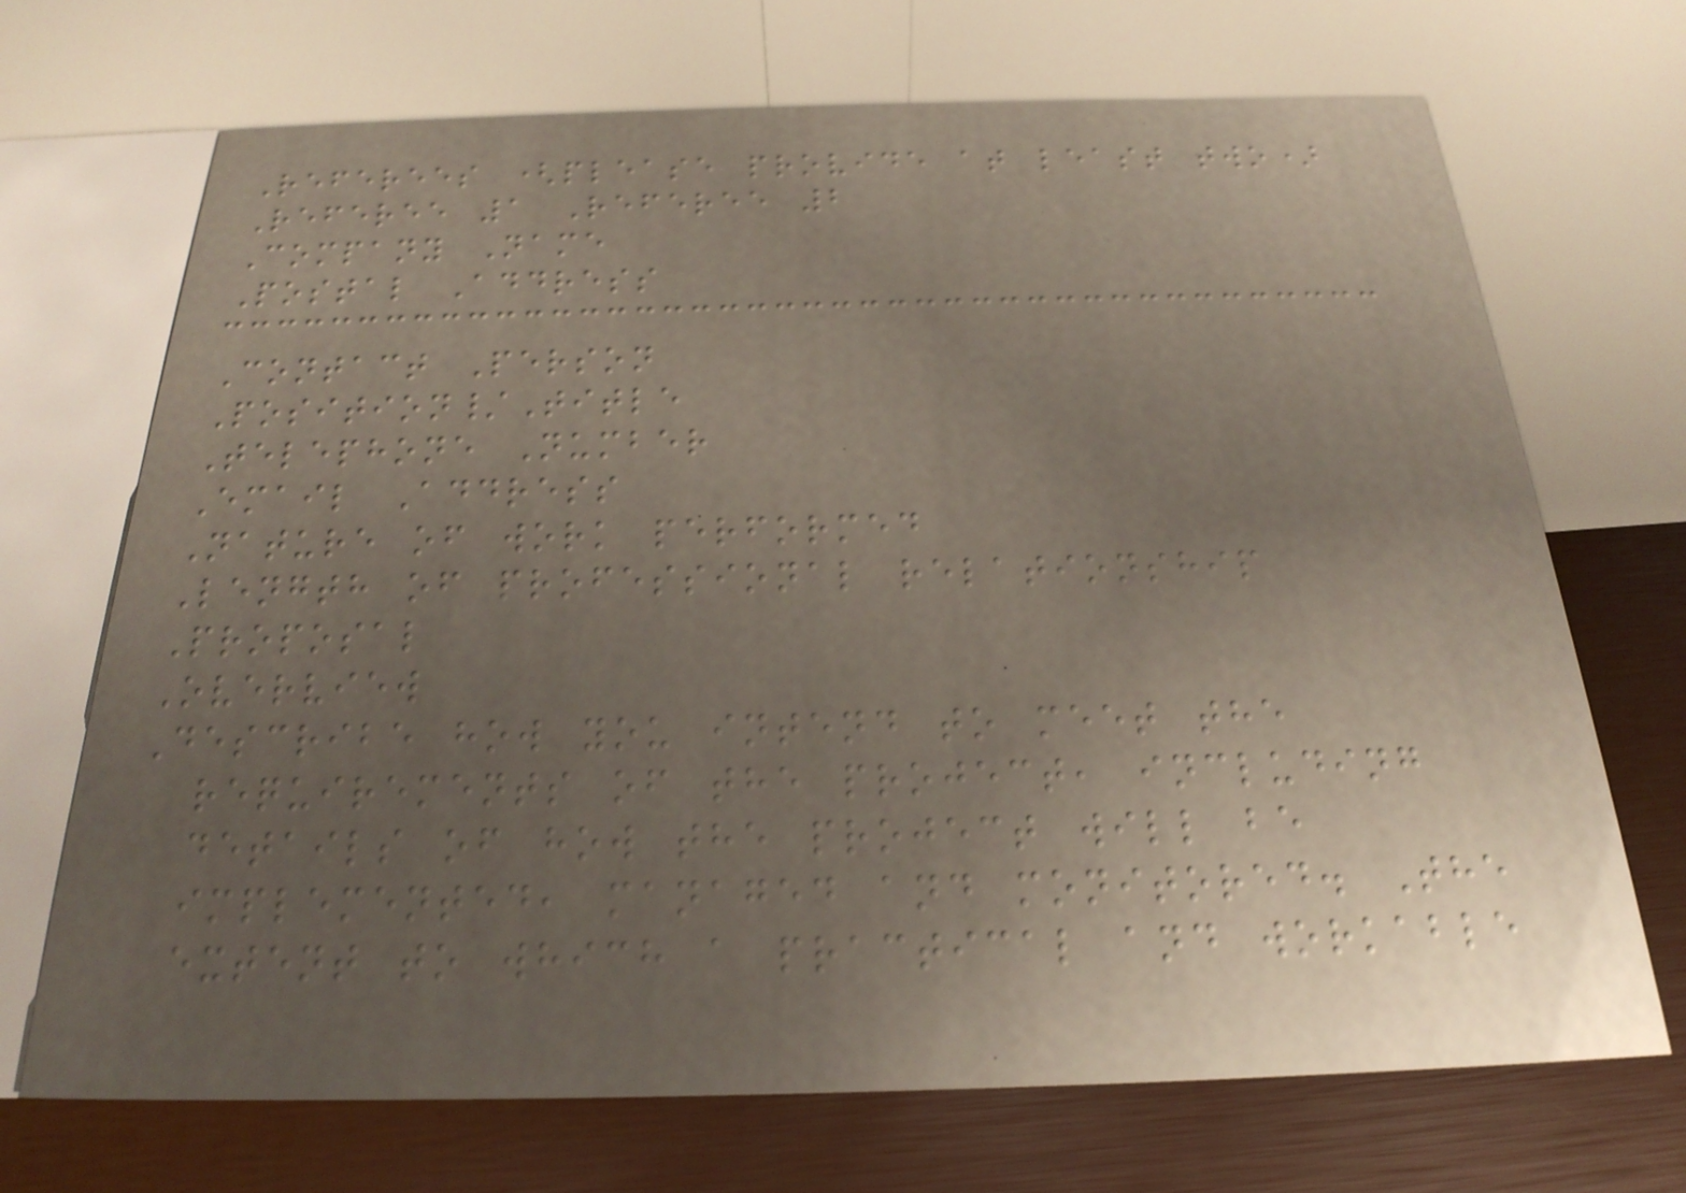Referees (please provide at least two)
Referee 1 Referee 2
Company Name
Postal Address
Contact Person
Position/Title
Telephone Number
Email Address
Nature of work performed
Length of professional relationship
Proposal
Overview
Describe how you intend to meet the
requirements of the project, including
details of how the project will be
implemented, managed and monitored. The
extent to which a practical and workable
